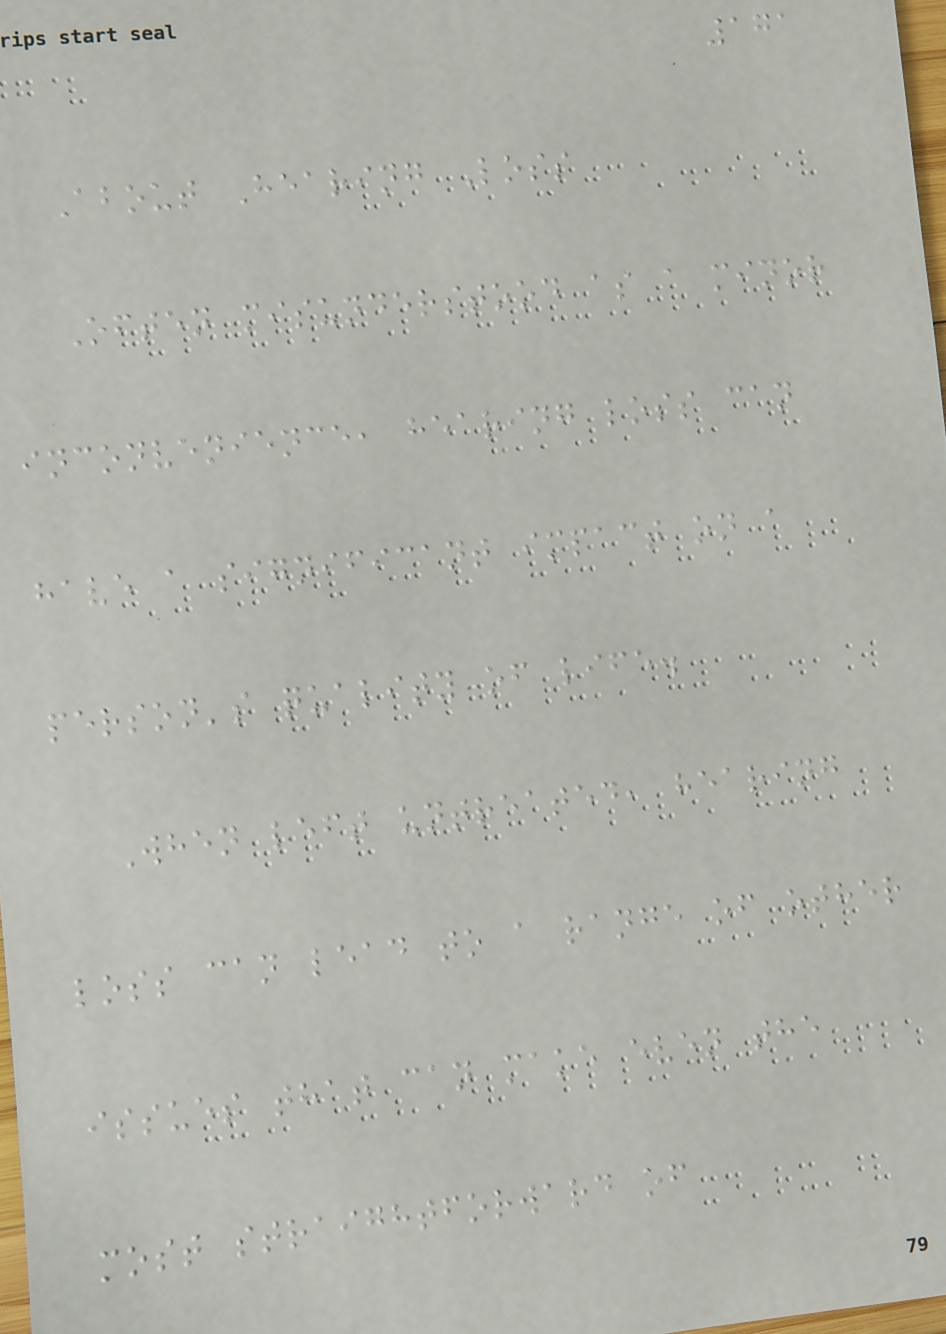171
About Hearing Loss
Often misunderstood as a minor
inconvenience, hearing loss can
have a significant impact on a
person's quality of life.
When left untreated, hearing
loss can lead to a range of other
issues that can make even the
most straightforward of
